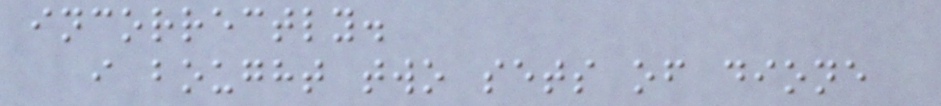incorrectly.
i bought two sets of dione
